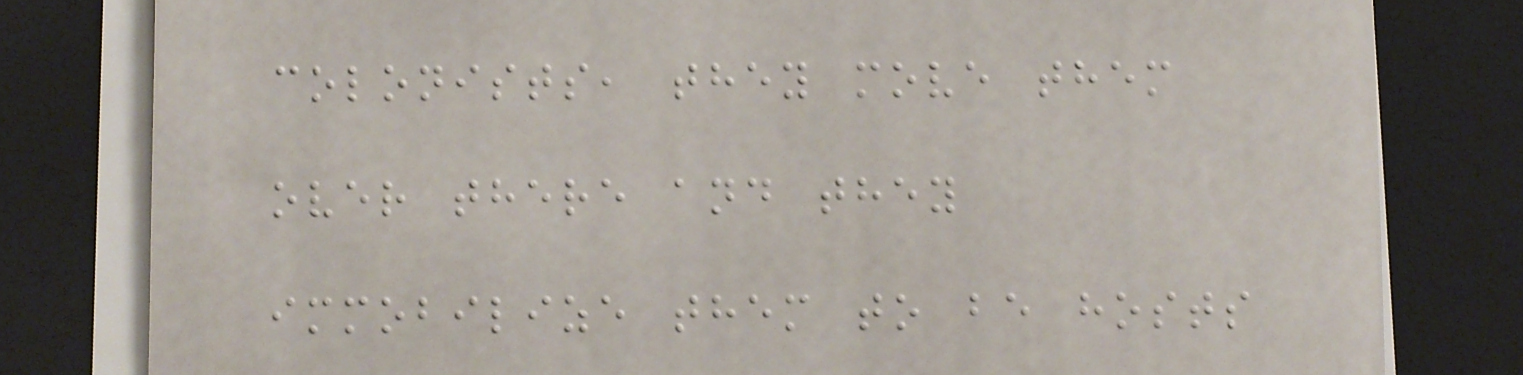colonists, they move them
over there and they
immobilize them to be hosts
